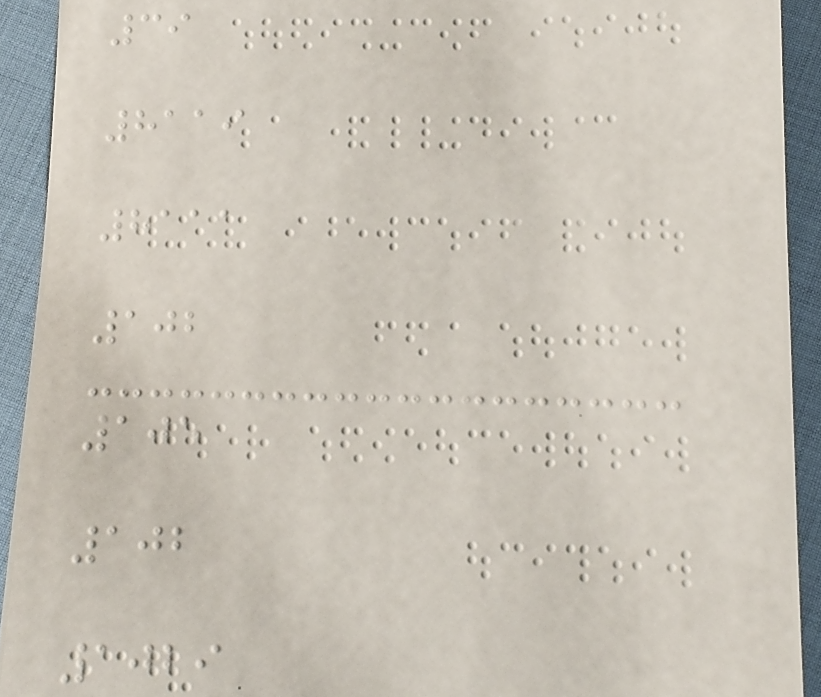39
8119
8111
102
105
102
1029
